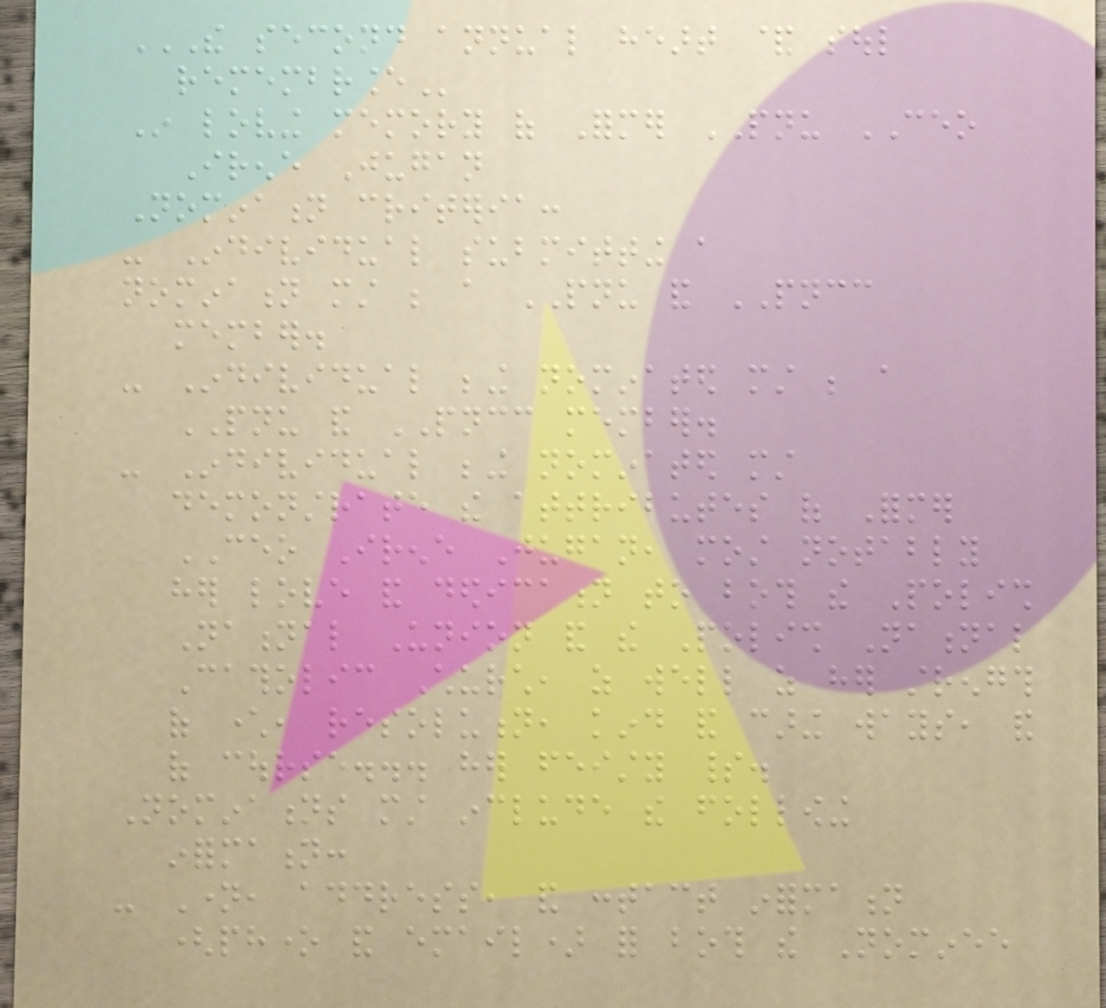THE SECOND ANNUAL HEART & SOUL
REMEMBRANCE
In loving memory of Former PNU CEO
Irene Jugan
Nomination criteria:
- Individual submitting a
nomination must be a PNU and PNCC
member.
- Individual being nominated must be a
PNU and PNCC member.
- Individual being nominated must
demonstrate the attributes of Former
CEO Irene Jugan, most notably
her love and dedication to both the Polish
National Union and the Polish National
Catholic Church, as well as her strength
of character, resolution, kind and caring ways, and
of course... her feisty spirit.
Nominations must include the following
information:
- Name, address, and contact information
(phone and email) for both the Nominee
